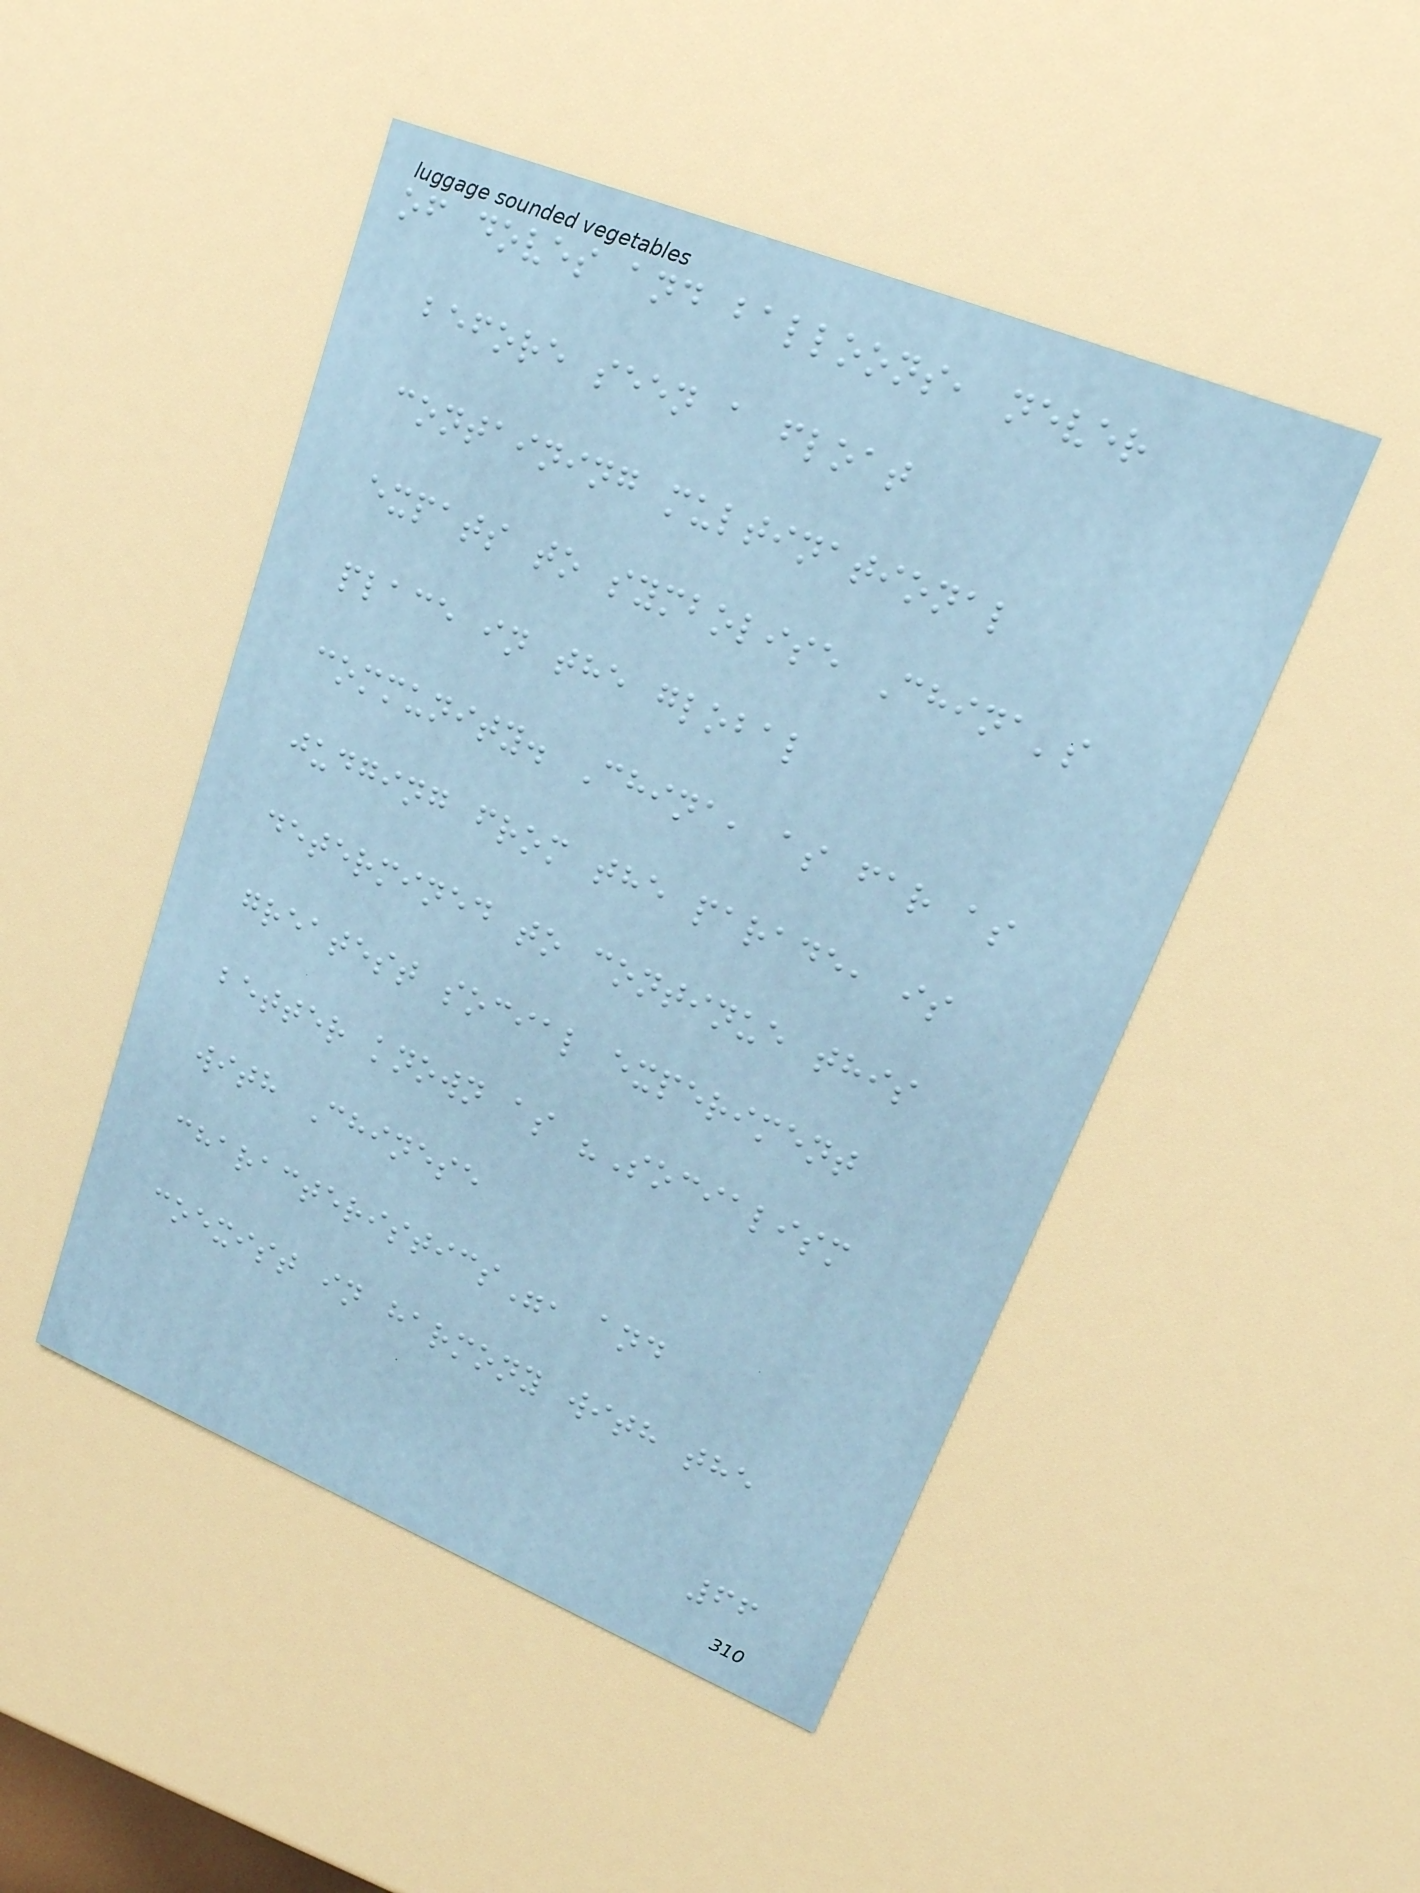of doves and balloons, never
before seen a float
containing multinational
expats to symbolise China's
place in the global
community. China, as far as
judging from the parade, is
determined to continue this
greatest social experiment
better known as "Socialism
with Chinese
characteristics", and
coexist in harmony with the
66
